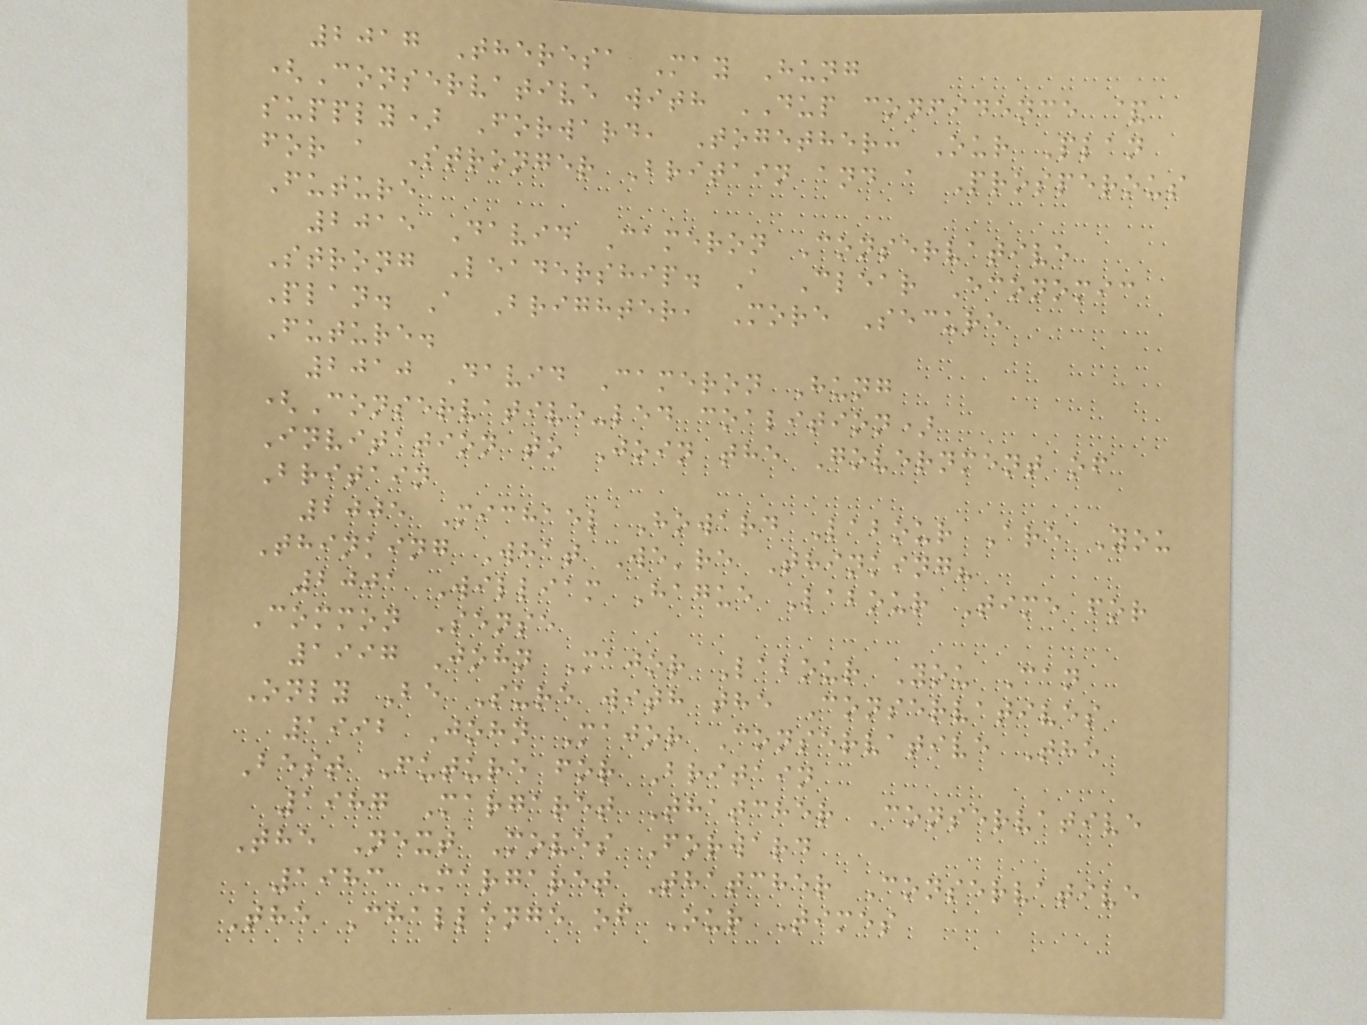2017 Theresa May Hung
(Conservative with DUP confidence &
supply) Forward, Together: Our Plan
for a Stronger Britain and a Prosperous
Future
2015 David Cameron Conservative
Strong Leadership. A Clear Economic
Plan. A Brighter, More Secure
Future.
2010 David Cameron Hung
(Conservative-led coalition)
Invitation to Join the Government of
Britain
2005 Michael Howard Labour Are You
Thinking What We're Thinking?
2001 William Hague Labour Time for
Common Sense
1997 John Major Labour You Can
Only Be Sure with the Conservatives
1992 John Major Conservative The
Best Future for Britain
1987 Margaret Thatcher Conservative
The Next Moves Forward
1983 Margaret Thatcher Conservative
The Challenge of Our Times
